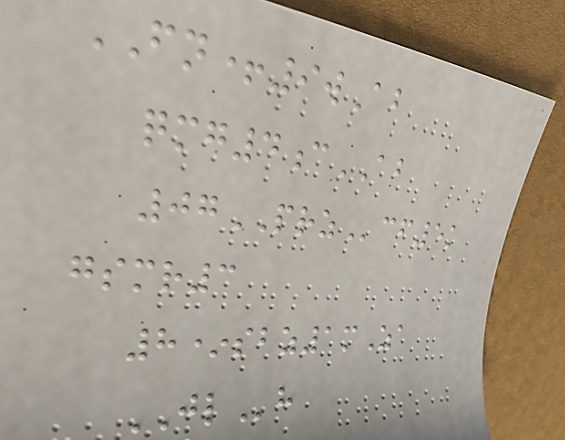FN+9wAb
qmg4cAB
07PRZcf5k
gsmr3
8*sbz1mZa
JLh
